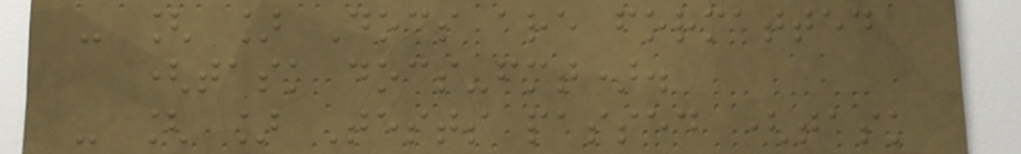- [ ] Docs are formatted
(task docs-fmt).
- [ ] Tests passed (task
